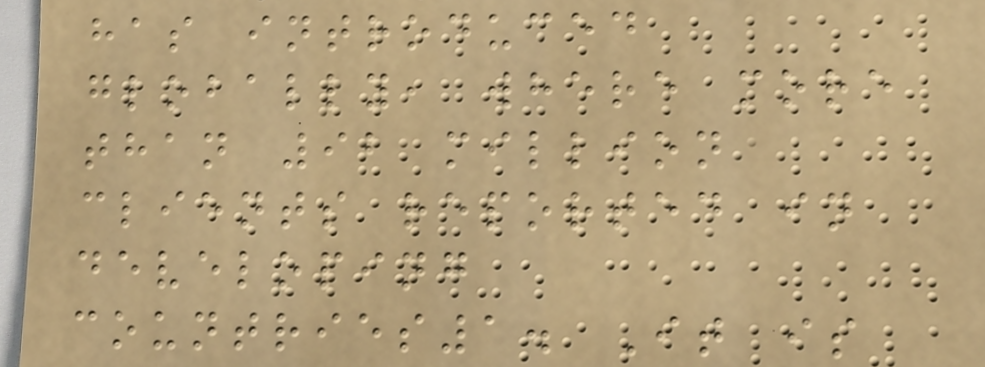has introduced
globally, where more
than 92 million
clients reported in
developing
countries1. It is
